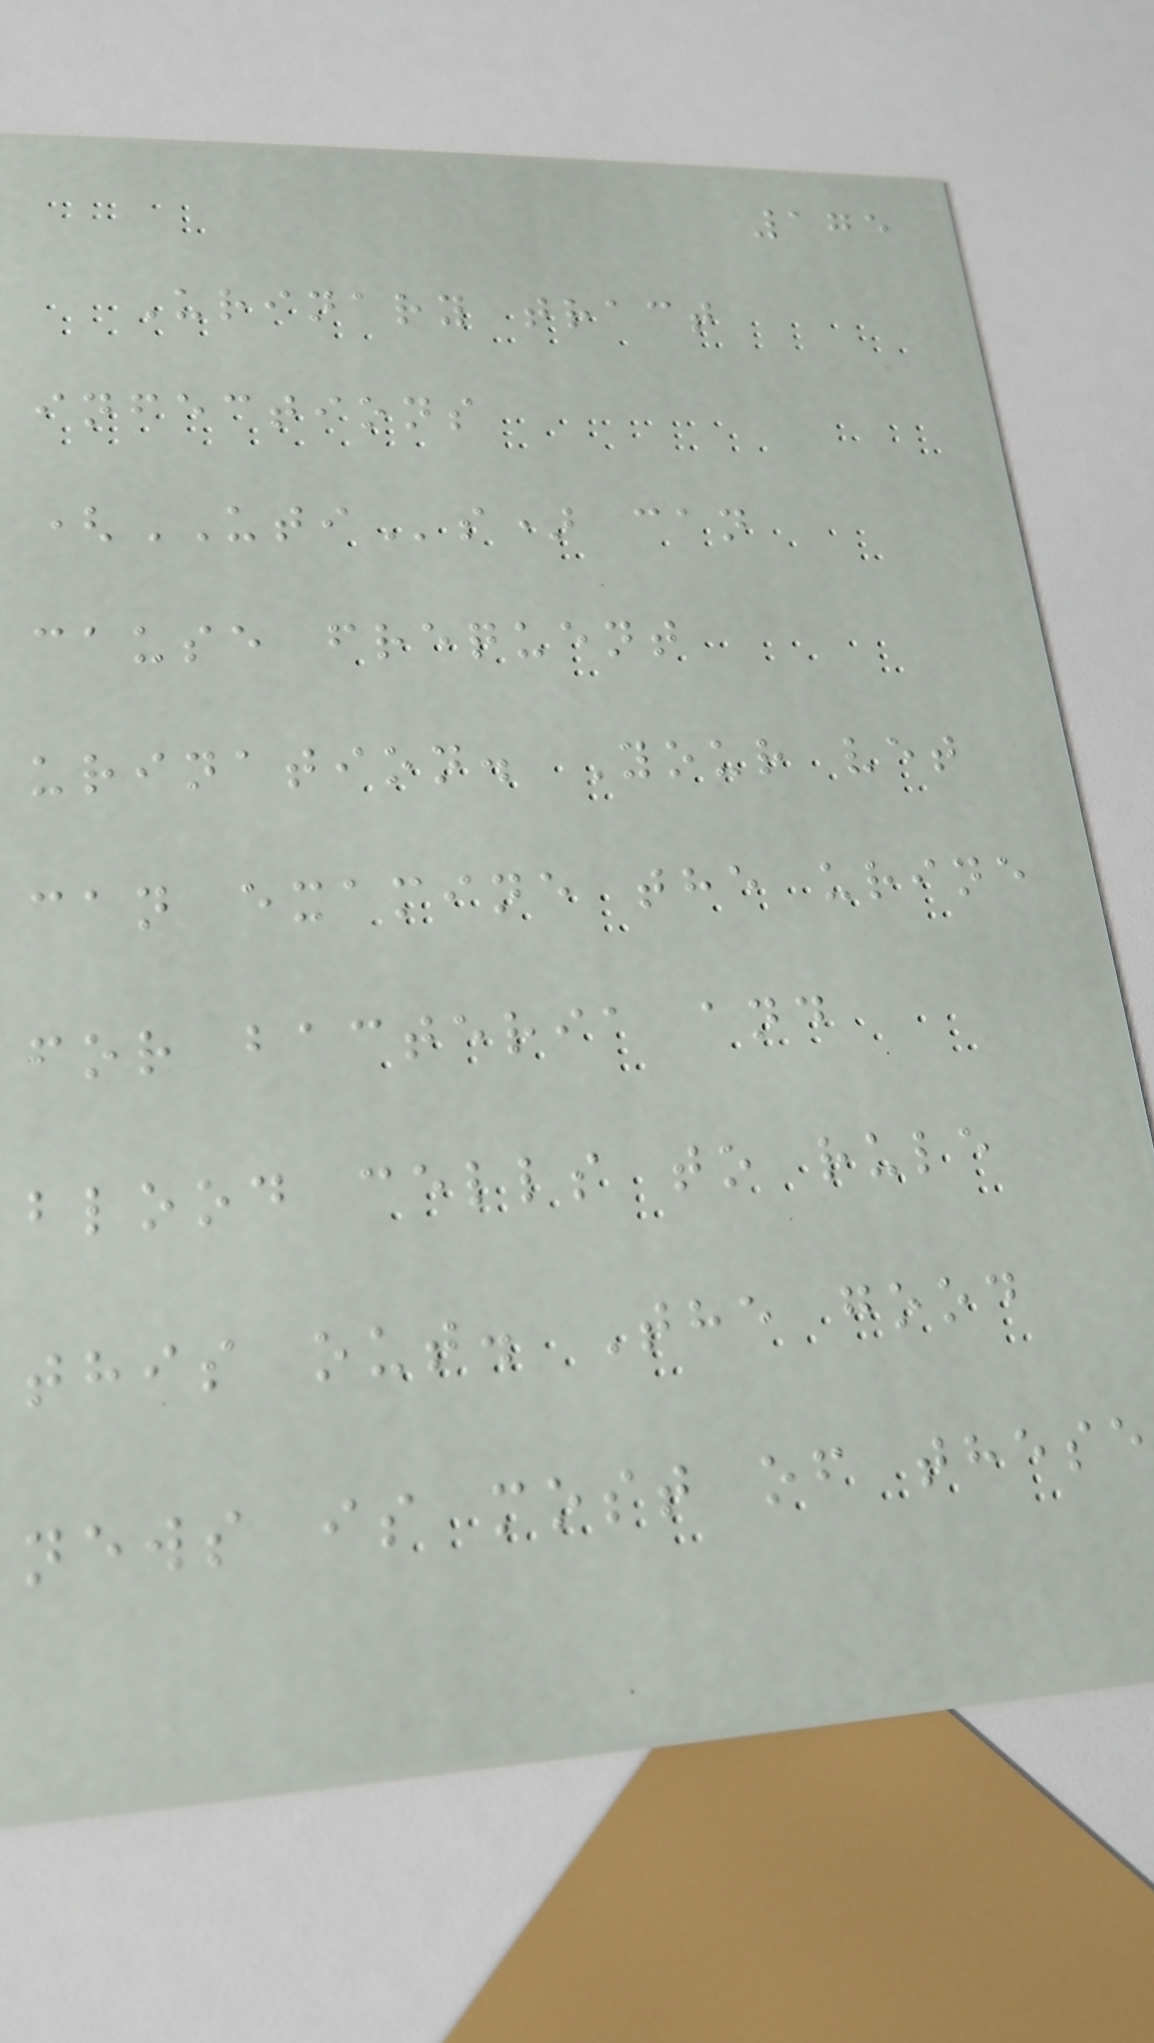175
Urinary tract
infections
(UTIs) can
cause frequent
urination. Your vet
can examine the urine
for bacteria and
blood cells to rule
this out. The good
news is most of these
